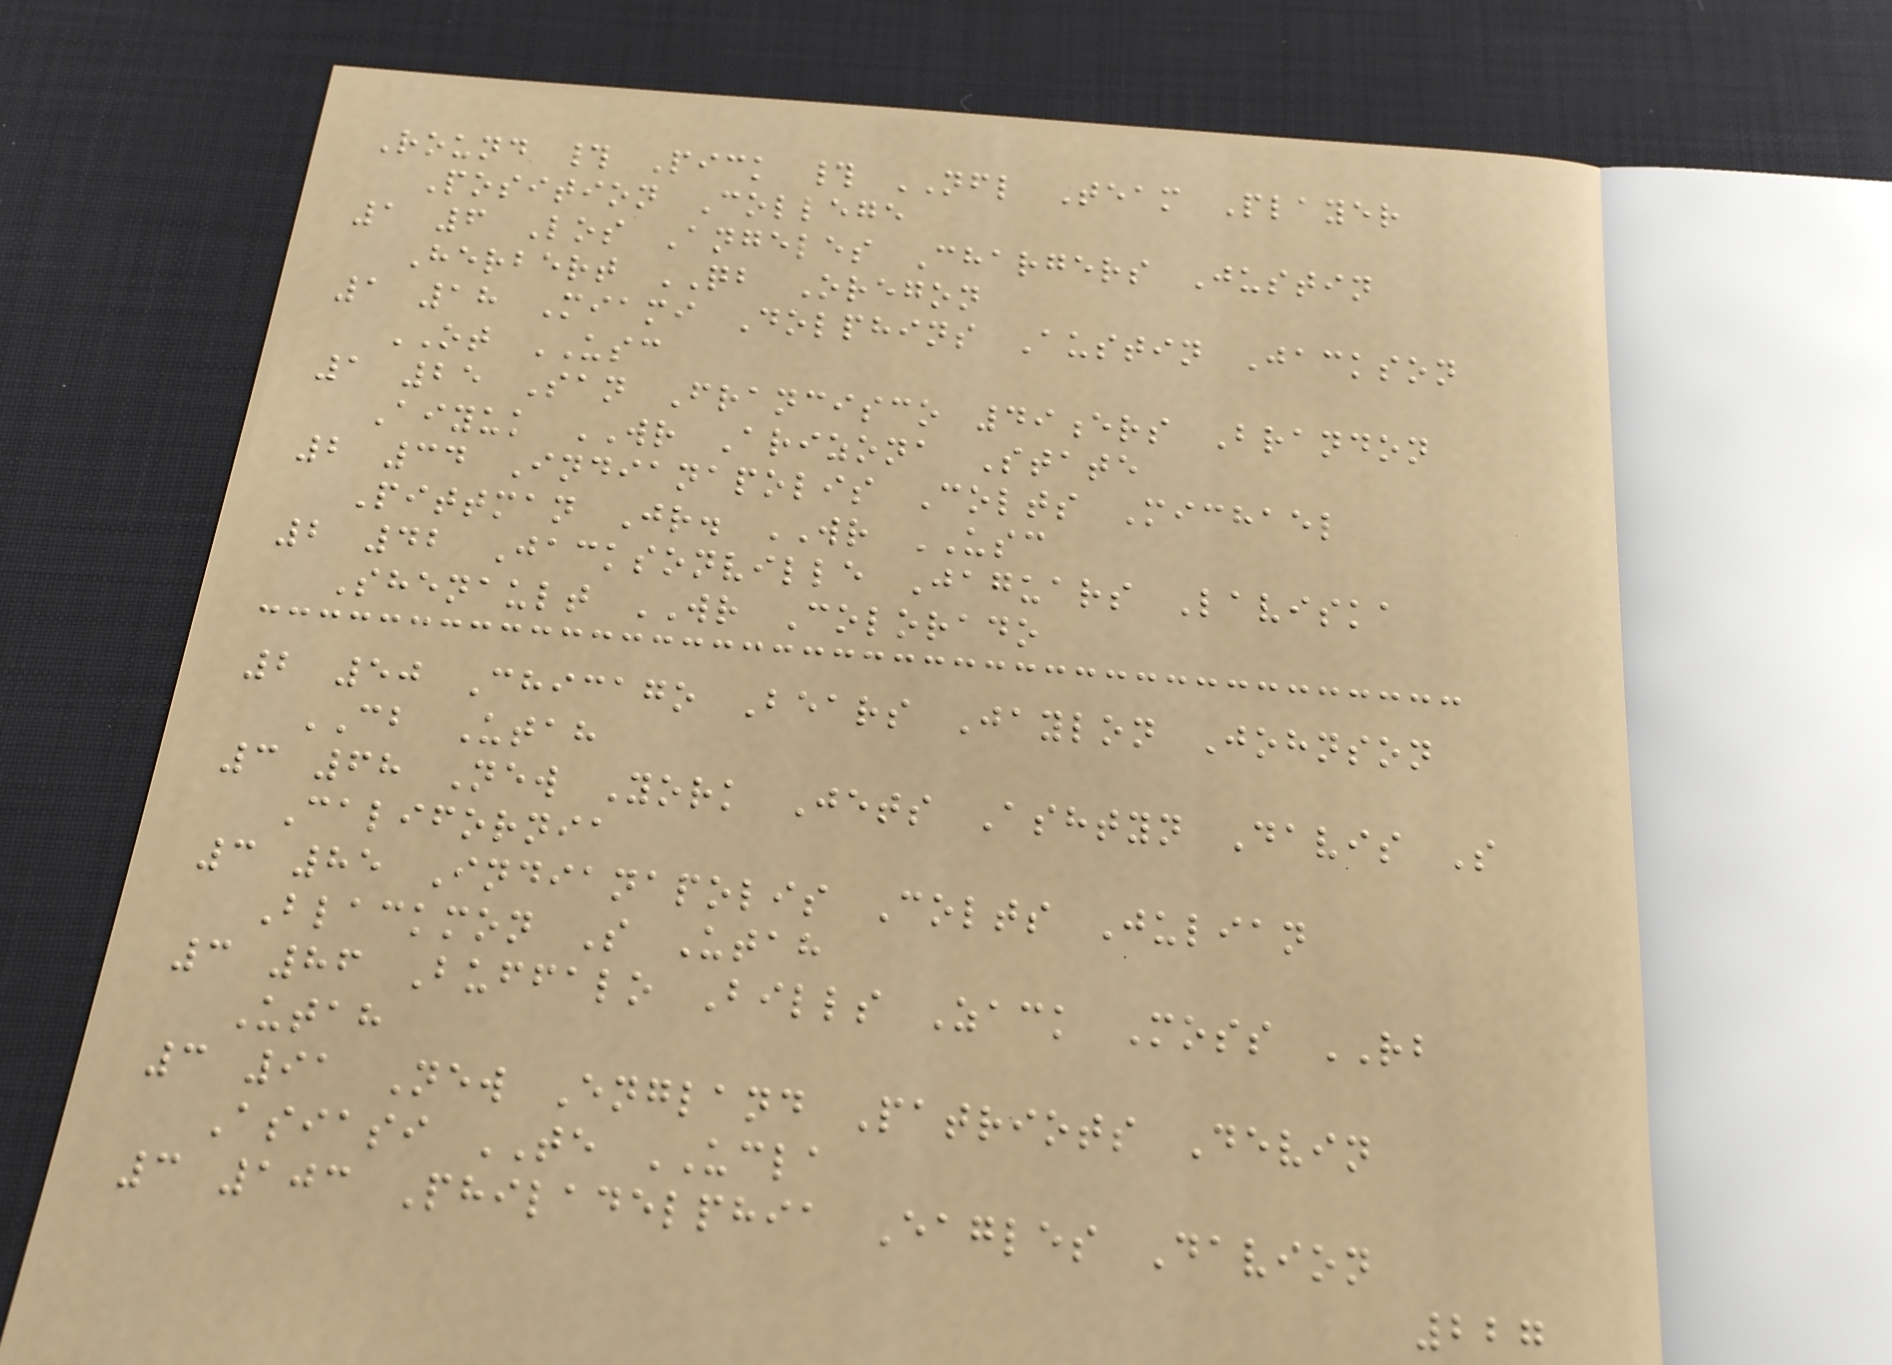Round # Pick # NFL Team Player
Position College
1 6 Los Angeles Chargers Justin
Herbert QB Oregon
1 18 Miami Dolphins Austin Jackson
OT USC
1 25 San Francisco 49ers Brandon
Aiyuk WR Arizona State
2 34 Indianapolis Colts Michael
Pittman Jr. WR USC
2 42 Jacksonville Jaguars Laviska
Shenault WR Colorado
2 50 Chicago Bears Jaylon Johnson
CB Utah
3 68 New York Jets Ashtyn Davis S
California
3 85 Indianapolis Colts Julian
Blackmon S Utah
3 86 Buffalo Bills Zack Moss RB
Utah
3 91 New England Patriots Devin
Asiasi TE UCLA
3 103 Philadelphia Eagles Davion
227
